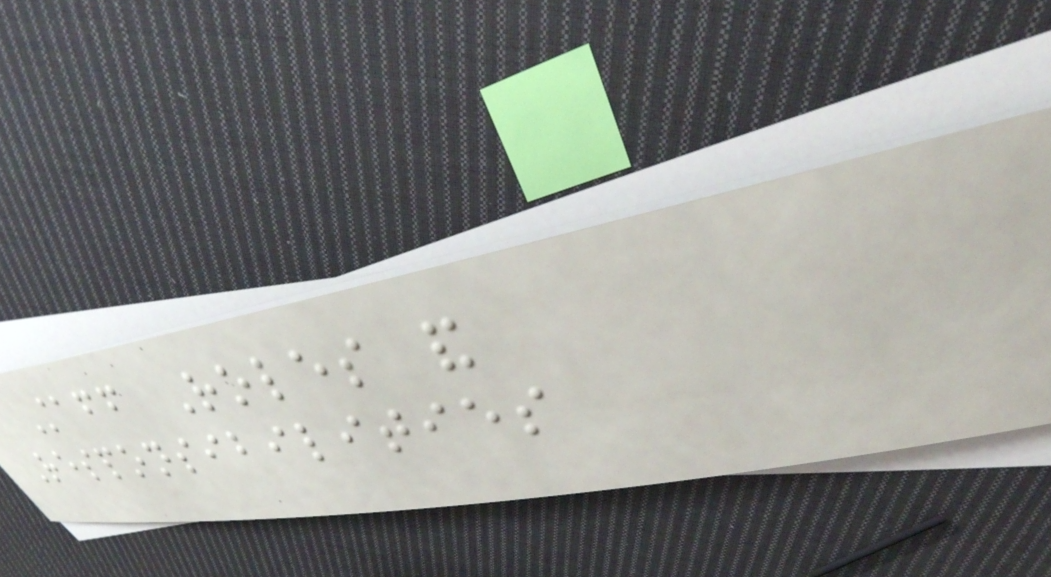Staff Roles and
Responsibilities
